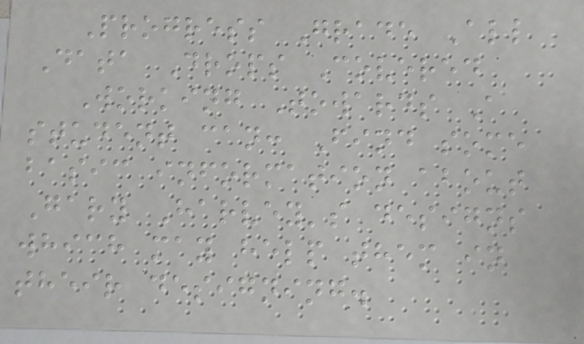Progress Grade All
Data Drops Covered
Working Towards A
student can: Find some
basic information about
Gary Harvey's designs
which may help them in
their designing.
